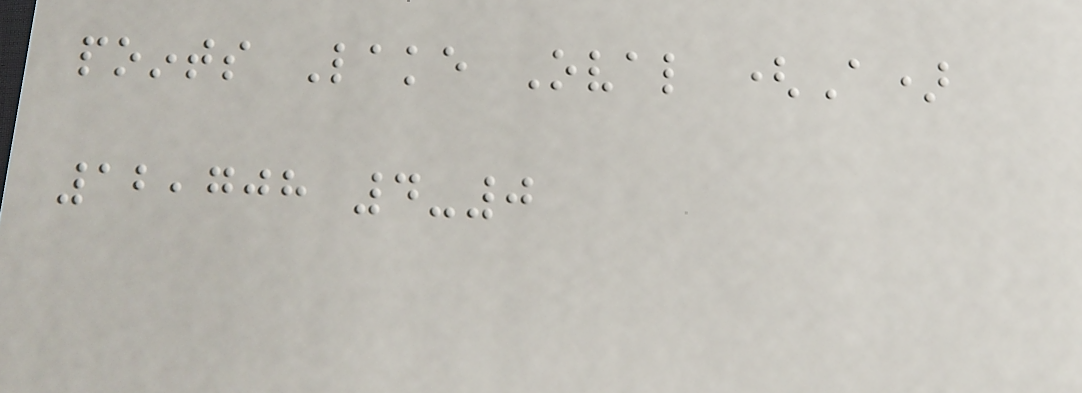points Lake Oval (A)
12,708 4-0
